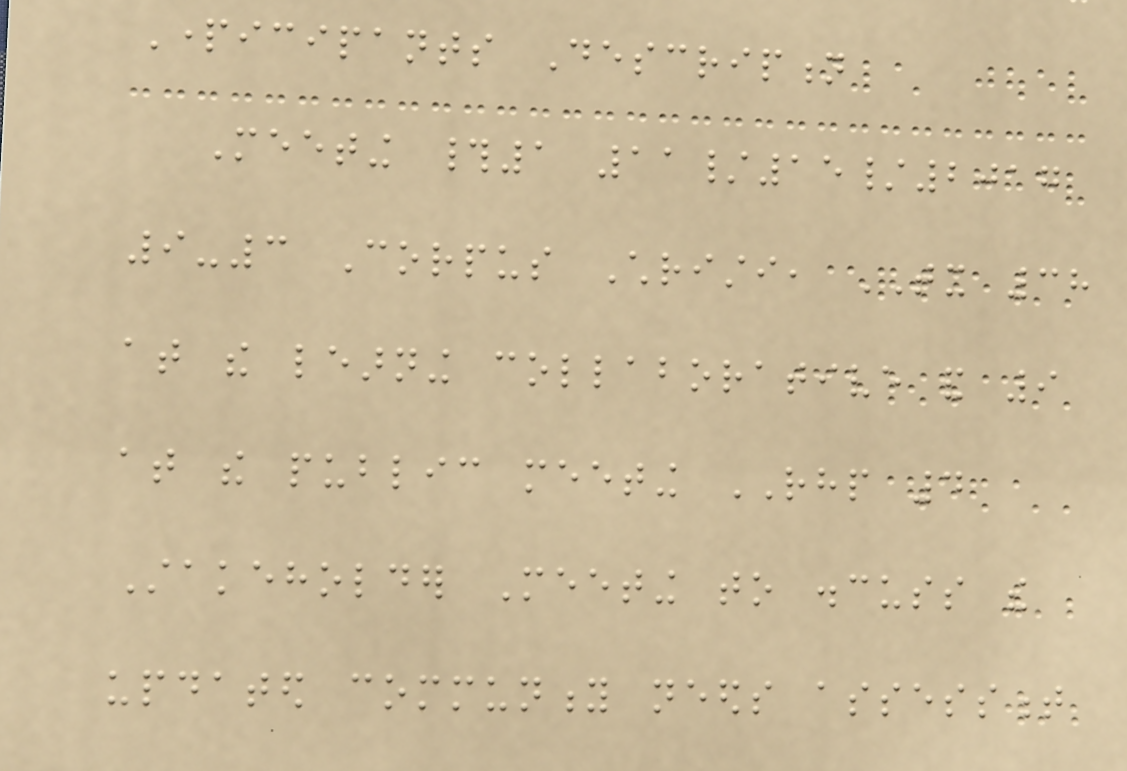Participants Description
Meeting #1 11/15/2017
9-3 Corpus Christi, TX 38
at the learning collaborative and 9
at the public meeting RHP 4
Stakeholder Meeting to discuss the
updated community needs assessment
